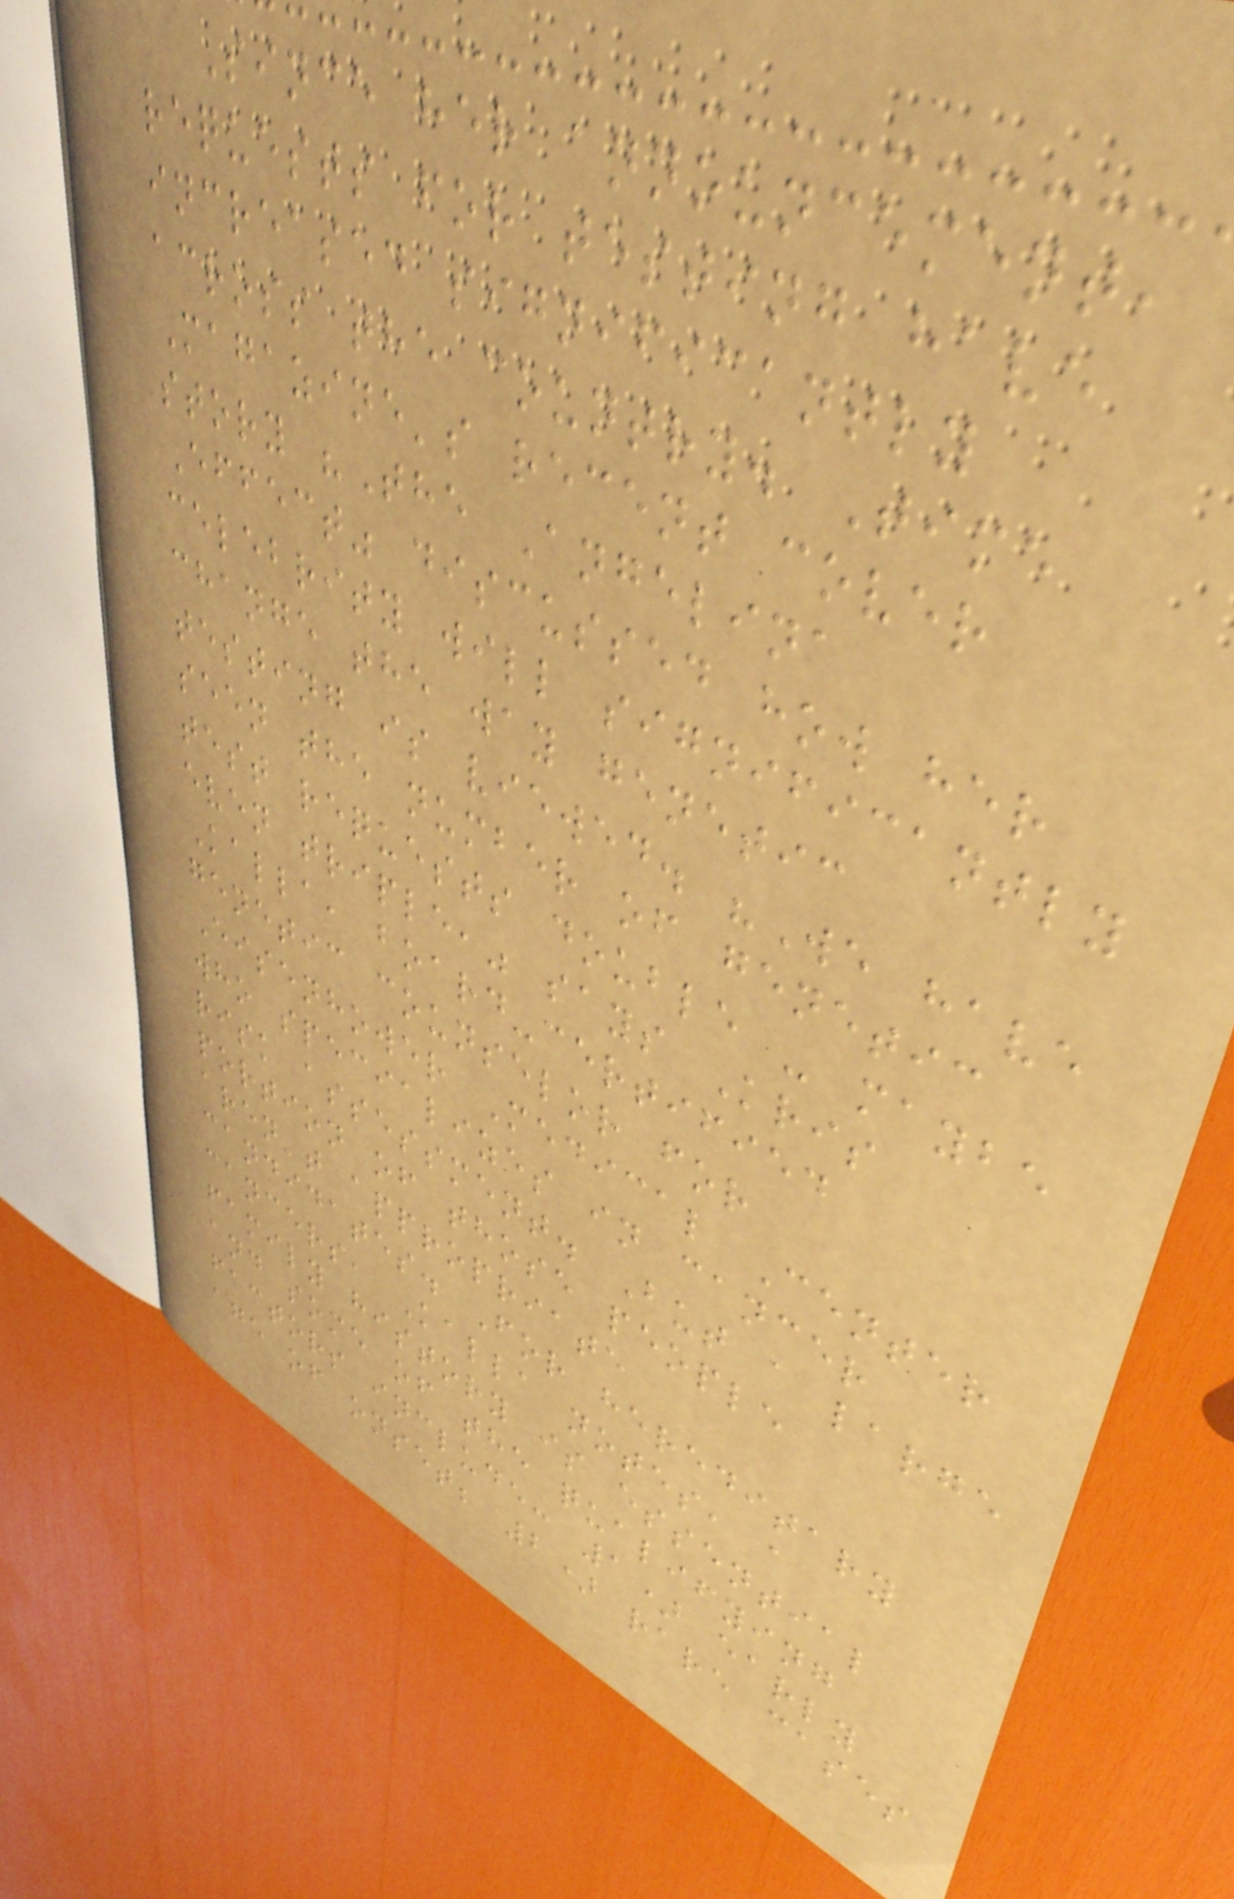Since her announcement,
requests for testing have
increased significantly
across the country. Time
Magazine's recent cover
story "The Angelina
Effect" discussed how her
celebrity will significantly
change the way genetic
testing is viewed. "We have
seen the number of genetic
test requests double - maybe
even triple," says Kris
Kalla, board-certified
genetic counselor for
Eisenhower Medical Center
who specializes in cancer
risk assessment. But a large
portion of those people
aren't appropriate
candidates. For hereditary
cancers, Kalla notes, a
family history is essential
and some of the qualifying
factors include: 1) early
age of onset; 2) rare cases
